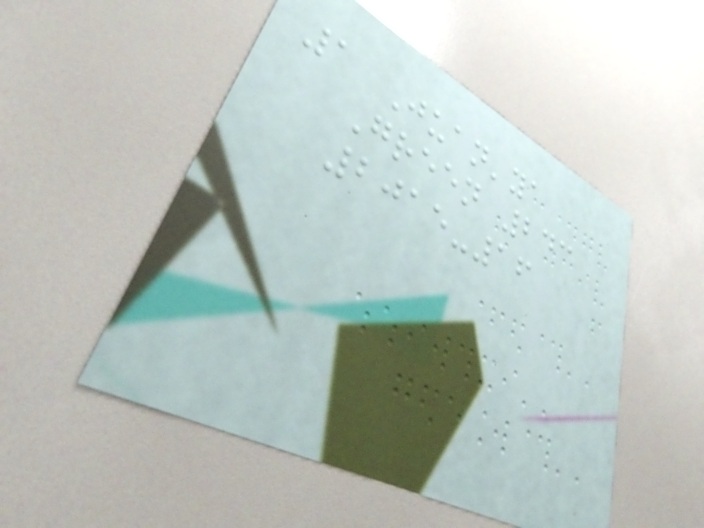1 Juan'ya
Green 243
2015-16
